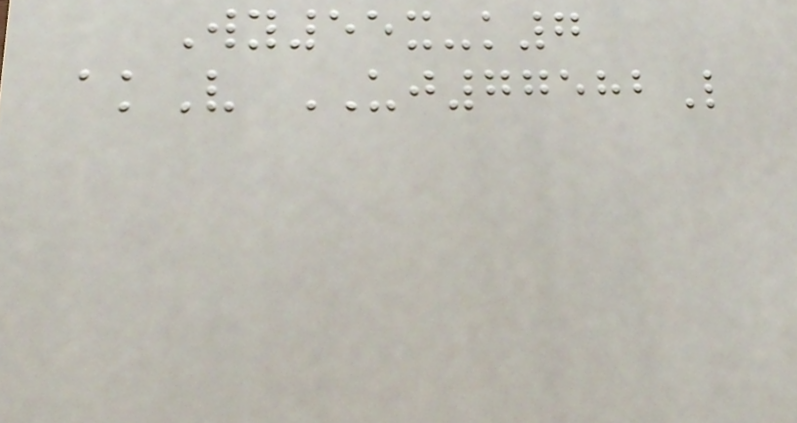Wy55x-k7
akV UJ77582L
